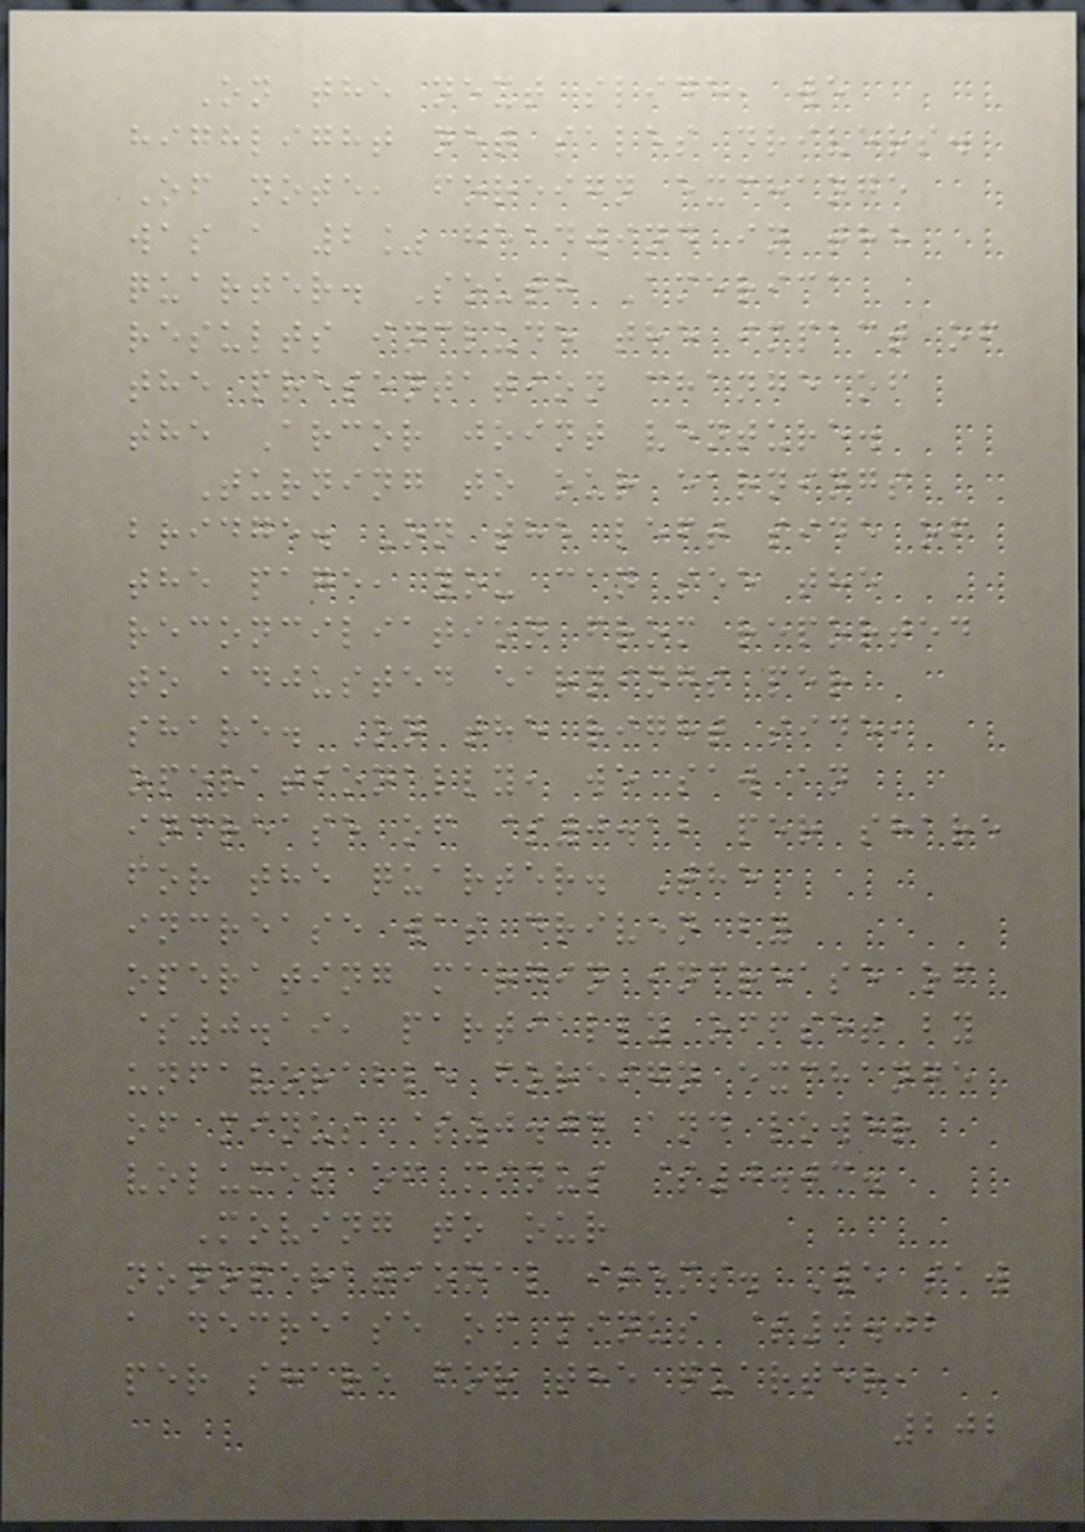On the next slide, we
highlight net sales drivers.
Of note, foreign exchange
was a 2% headwind in the
quarter. South America
results include the impact of
the presentation change of
the Arcor joint venture.
Turning to our earnings
bridge. On the left side of
the page, you can see the
reconciliation from reported
to adjusted earnings per
share. On the right side,
operationally, we saw an
increase of $0.12 per share
for the quarter. The
increase was driven by
operating margin increase of
$0.19, partially offset by
unfavorable foreign exchange
of minus $0.04 and lower
volumes of minus $0.03.
Moving to our
nonoperational items. We saw
a decrease of minus $0.02
per share for the quarter,
202
